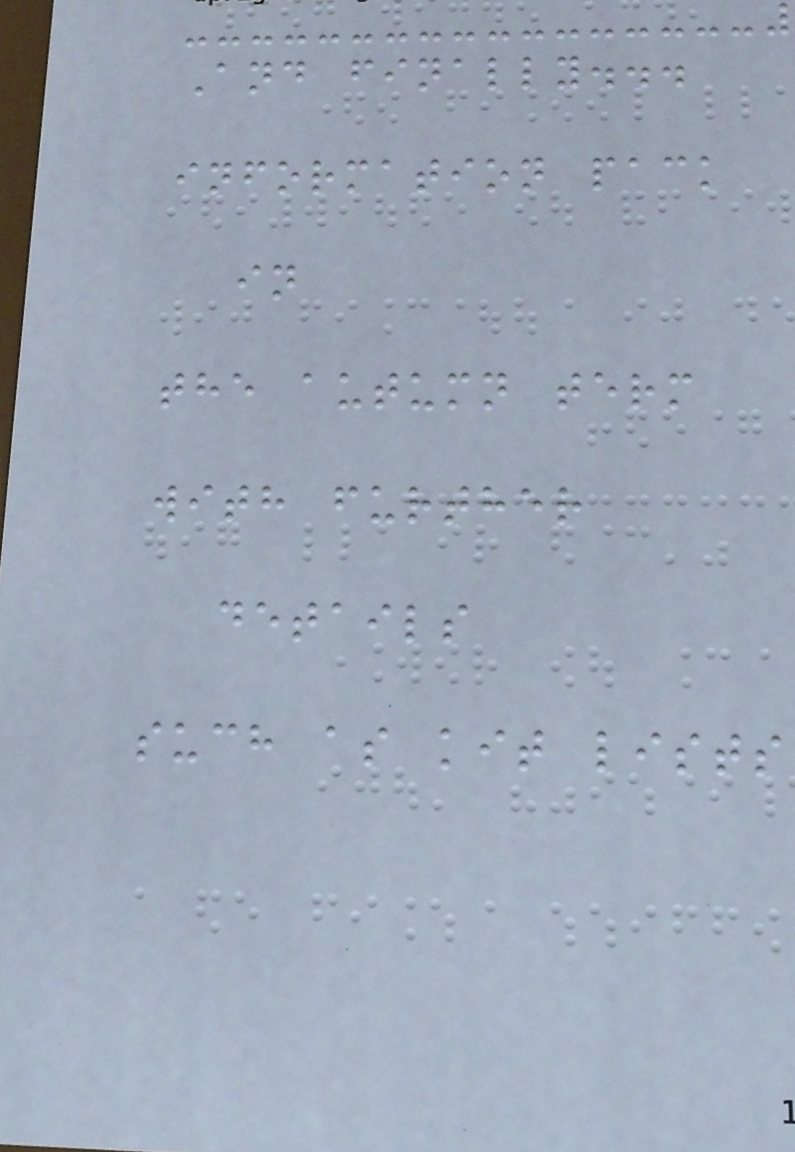And finally...
information pack
in
the autumn term
with further
details
such as kit lists
